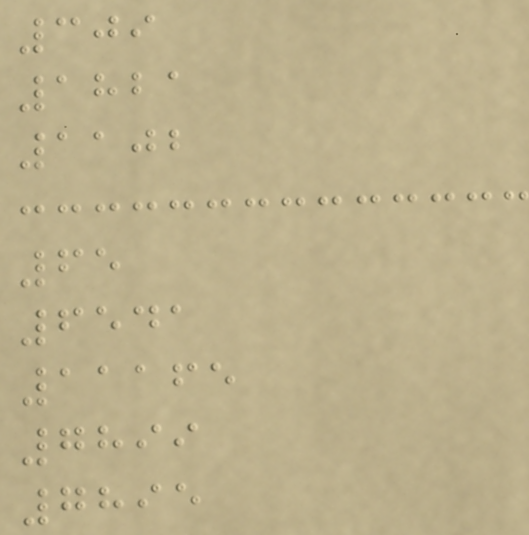309
1821
1102
65
6541
11165
7899
7895
